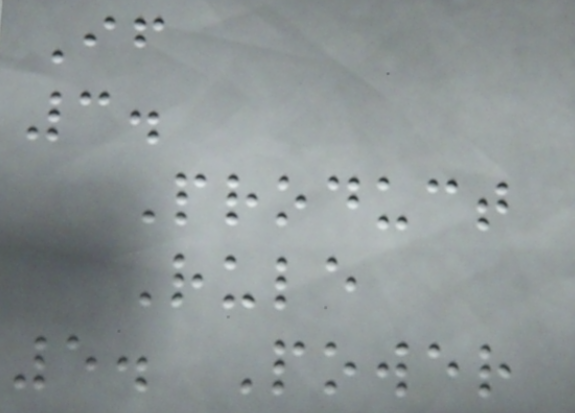If
3.
Product
Rule
5. Power
